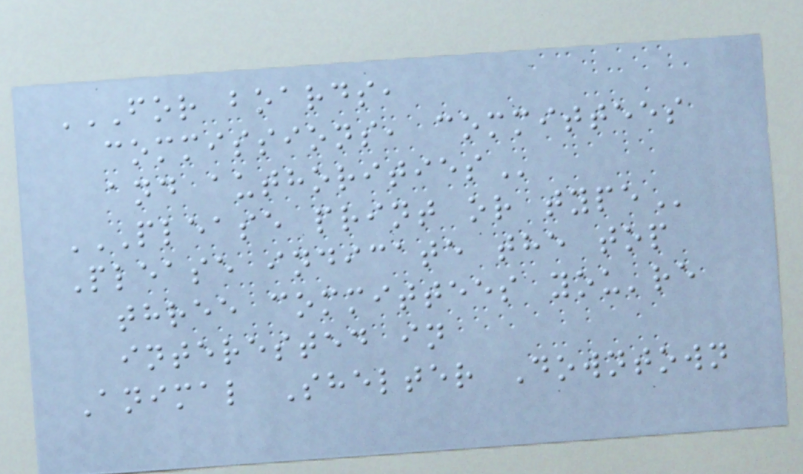FOR BOARDS,
COMMISSIONS, COMMITTEES
AND AUTHORITIES
PLEASE PRINT OR TYPE
Please indicate the top
three committees you're
interested in
Animal Shelter Downtown
